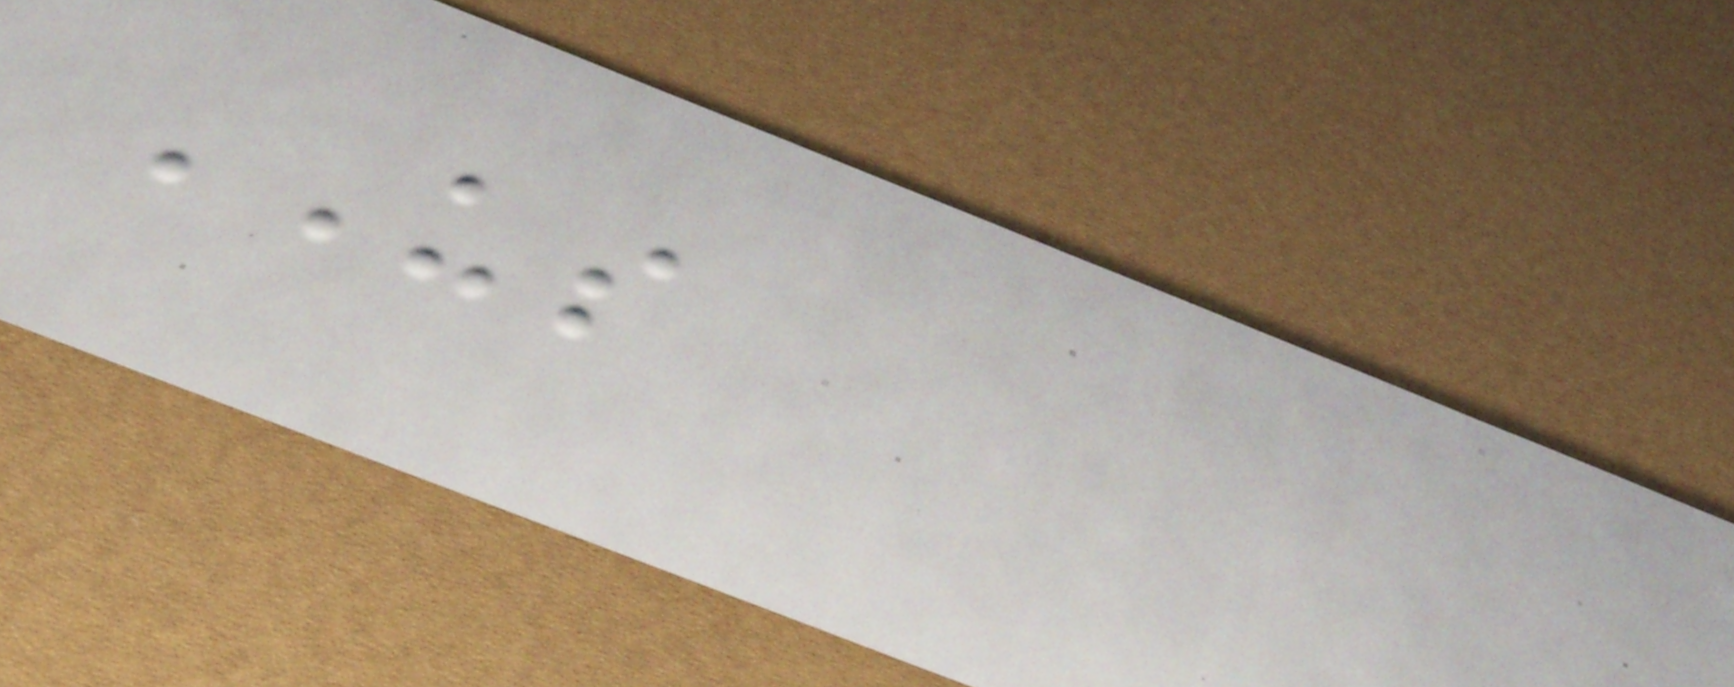US
